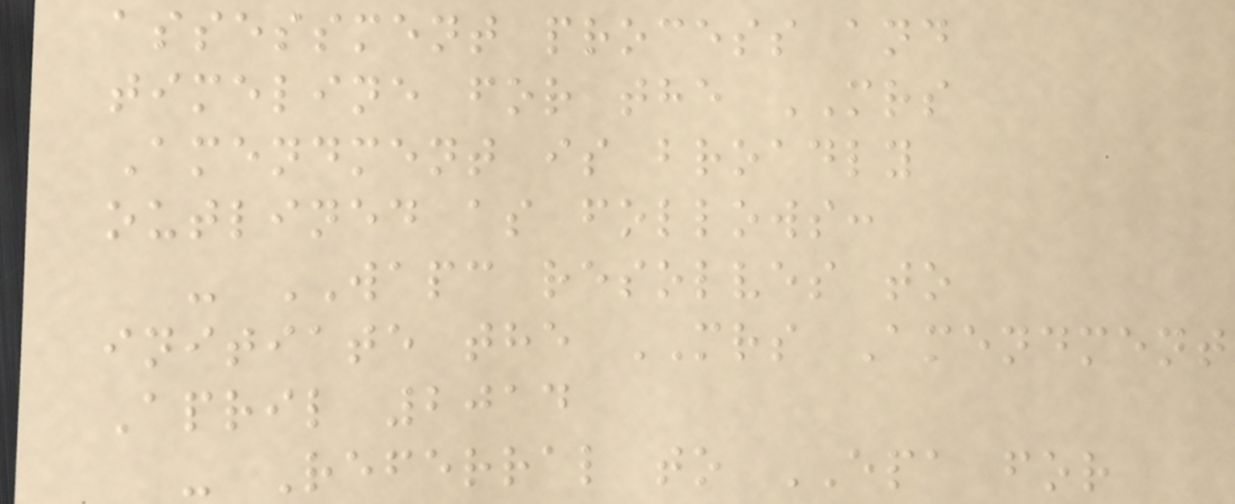assessment process and
timeline for the MRS
Amendment is broadly
outlined as follows:
- WAPC resolves to
initiate the MRS Amendment
April 2014
- Referral to EPA for
